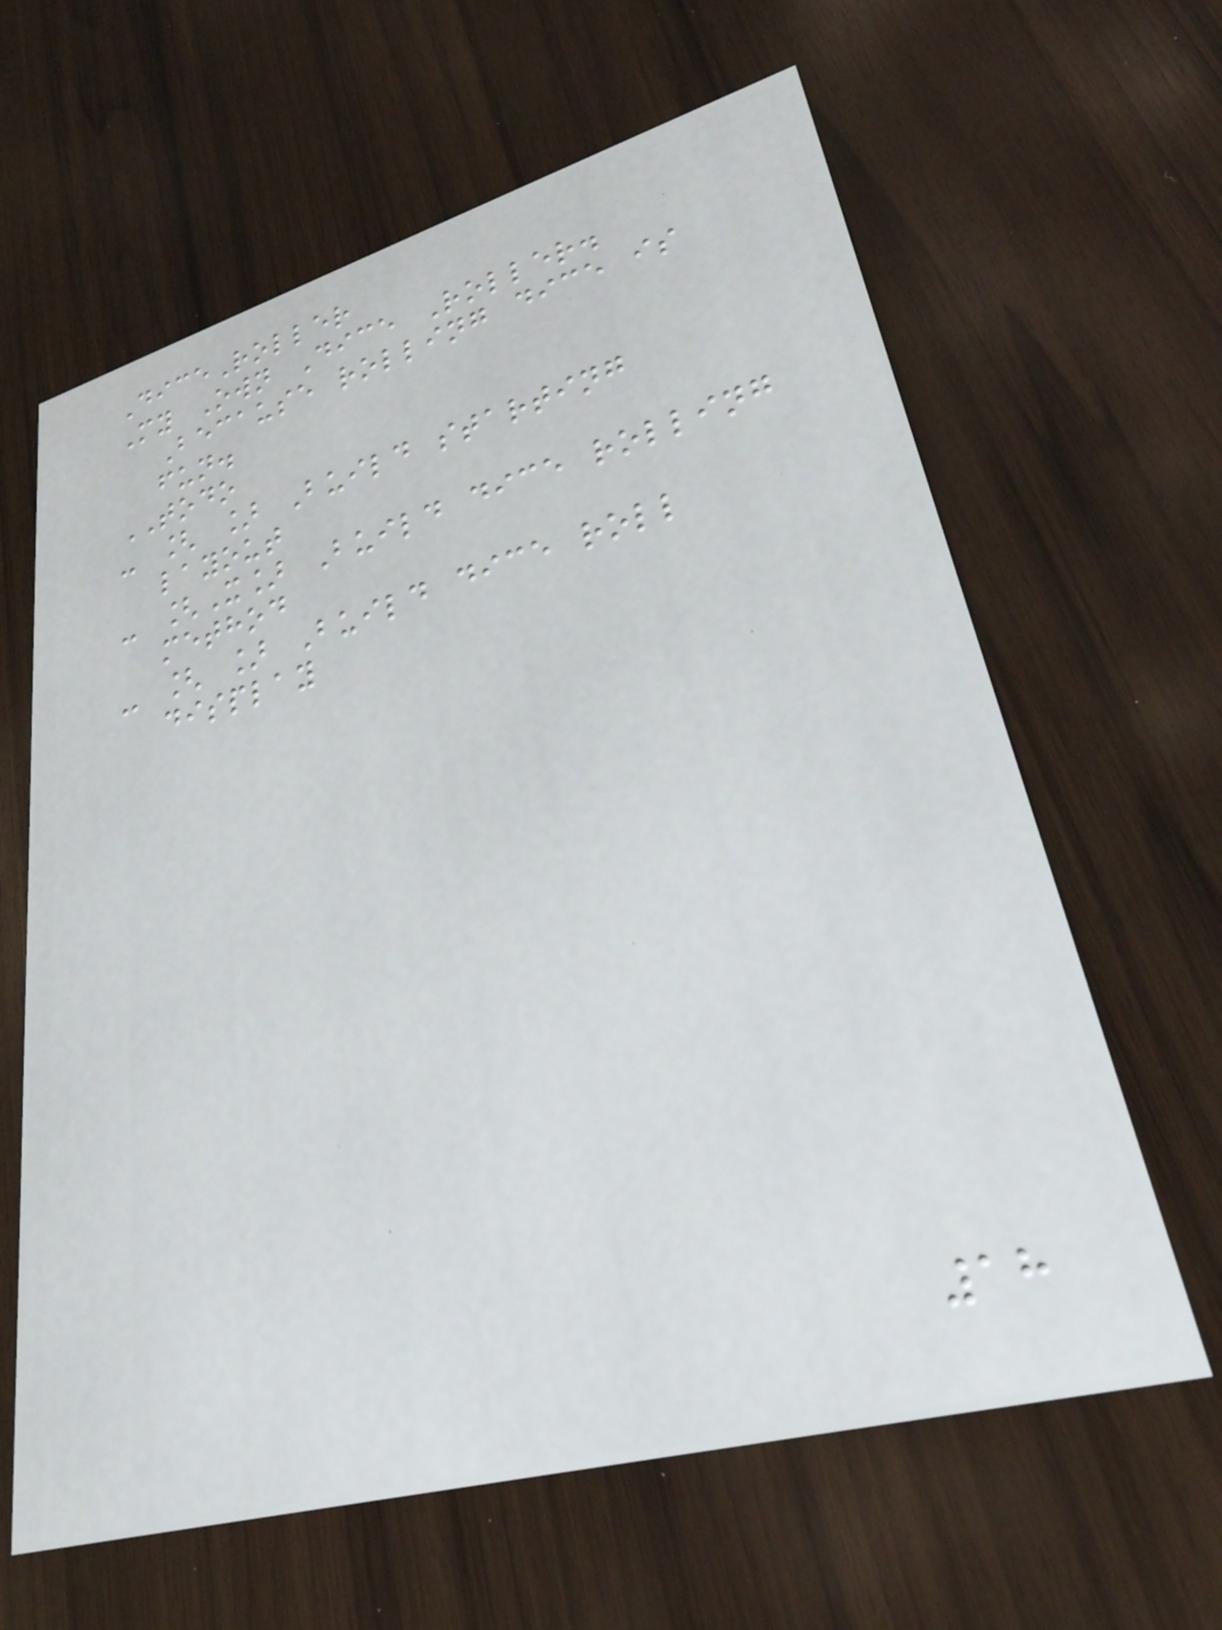DiceRoller
My Own Dice Roller.
Because rolling dice is
fun.
TODO
- [ ] Build starting
layout
- [X] Build dice rolling
method
- [ ] Build dice roll
display
18
